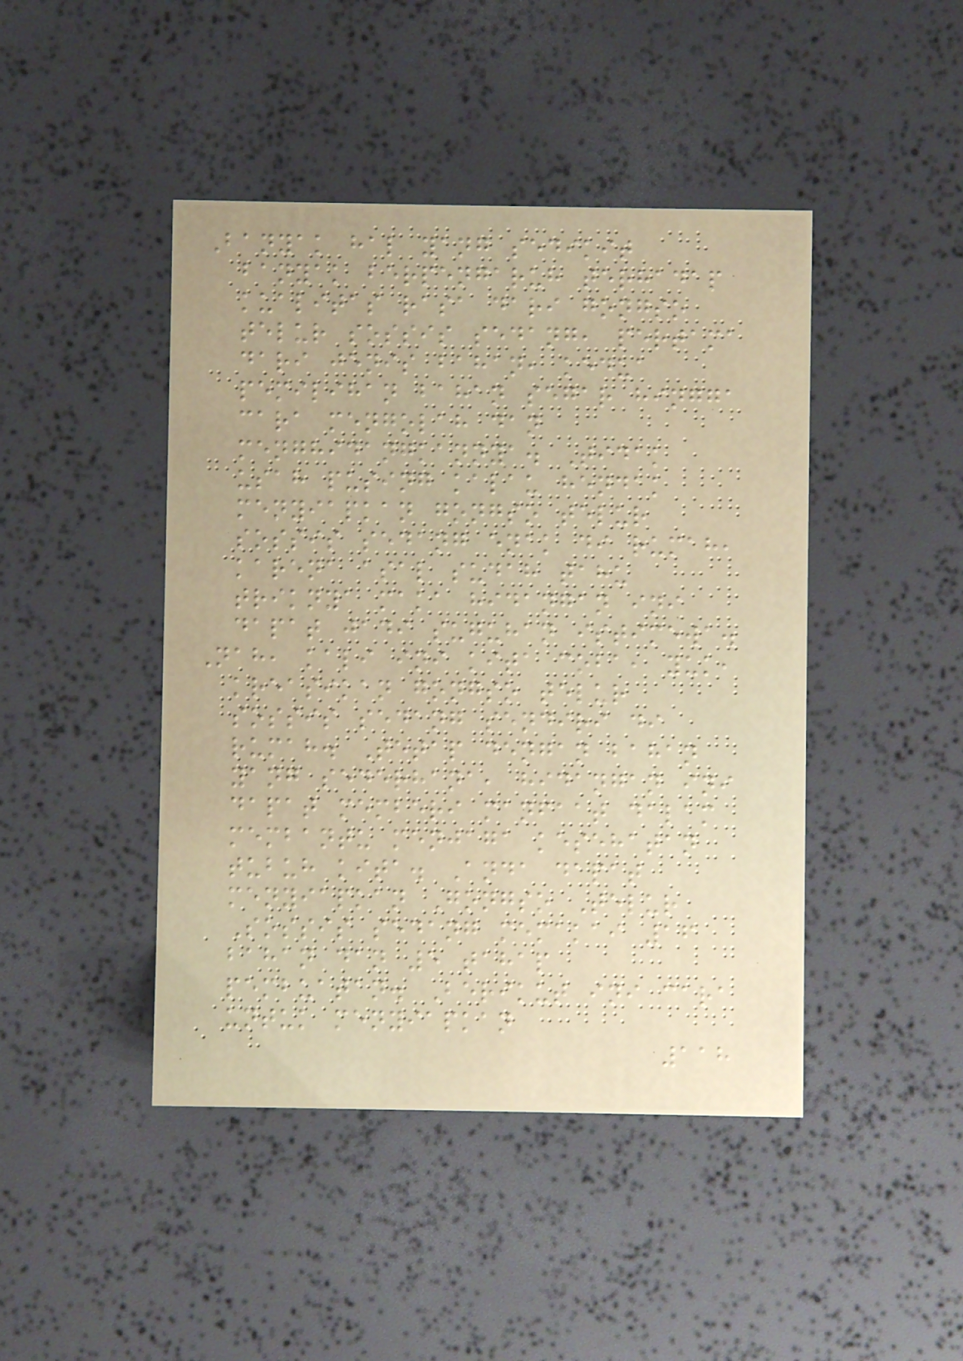Banyak hal yang sedikit
banyak berpengaruh terhadap
kualitas rasa dari gongso
telur sossis sedang, pertama
dari jenis bahan, kedua
pemilihan bahan segar hingga
cara mengolah dan
menghidangkannya. Tidak
usah pusing kalau hendak
menyiapkan gongso telur
sossis sedang enak di rumah,
karena asal sudah tahu
triknya maka hidangan ini
dapat jadi suguhan istimewa.
Nah, kali ini kita coba, yuk,
kreasikan gongso telur
sossis sedang sendiri di
rumah. Tetap dengan bahan
yang sederhana, hidangan ini
dapat memberi manfaat dalam
membantu menjaga kesehatan
tubuh kita. Anda dapat
menyiapkan Gongso Telur
Sossis sedang memakai 16
bahan dan 5 tahap
pembuatan. Berikut ini cara
untuk menyiapkan
118
